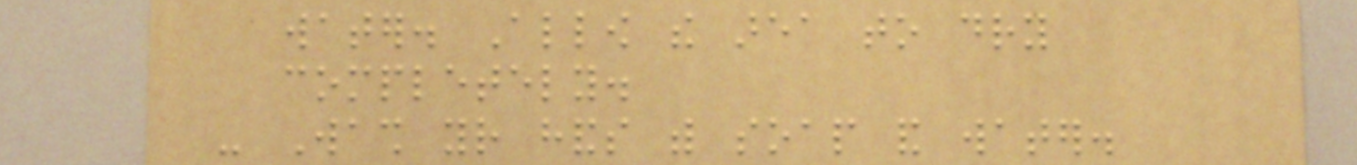water. Allow the area to dry
completely.
- Wash your hands with soap and water.
